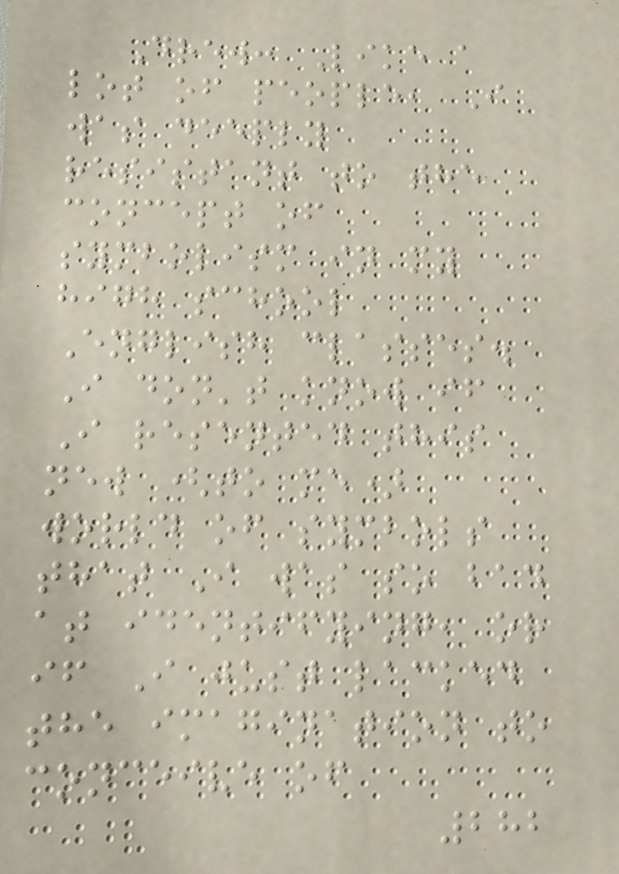Drew: Like a
lot of people, I
was deeply
resistant to the
concept of
symbolism in my
high school
English classes.
I don't know if
I resented this
new (to me)
world of symbols
that I was so bad
at identifying, or
if I just lacked
the imagination to
conceive of
282
